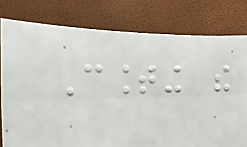Counting the
